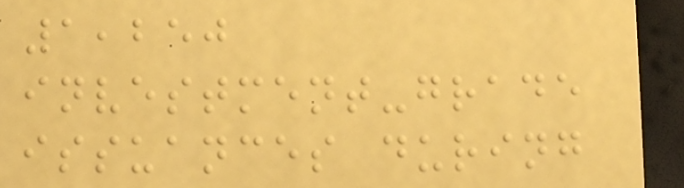1,250
investment-grade
issuances during
